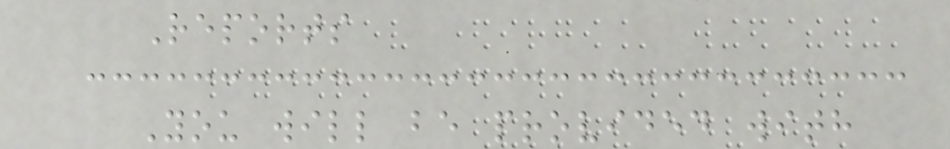Reports
You will be provided with
